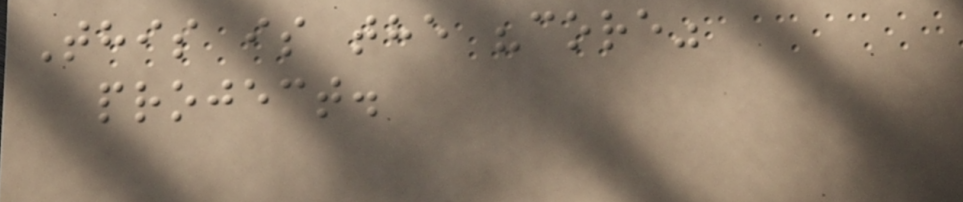This is the "core"
project.
